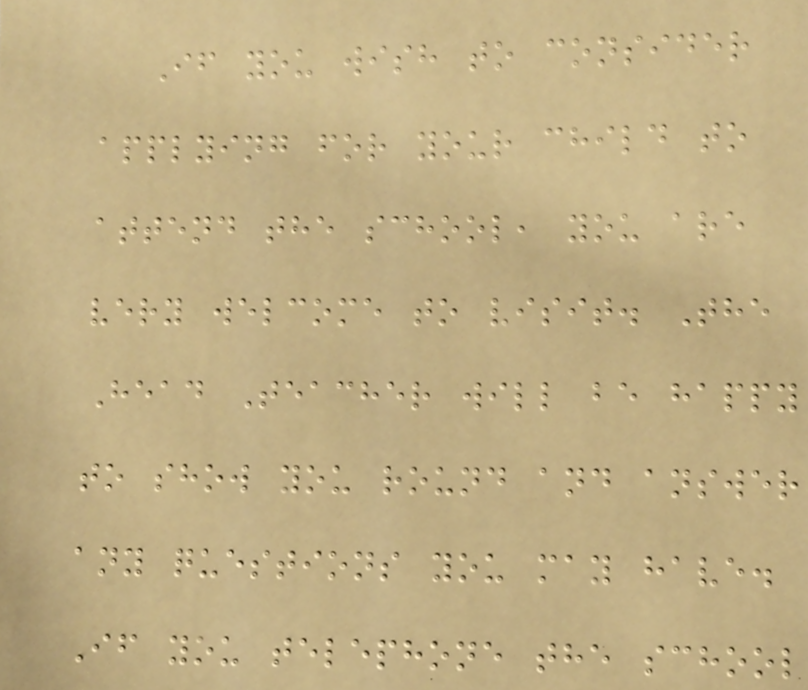If you wish to consider
applying for your child to
attend the school, you are
very welcome to visit. The
Head Teacher will be happy
to show you round and answer
any questions you may have.
If you telephone the school
